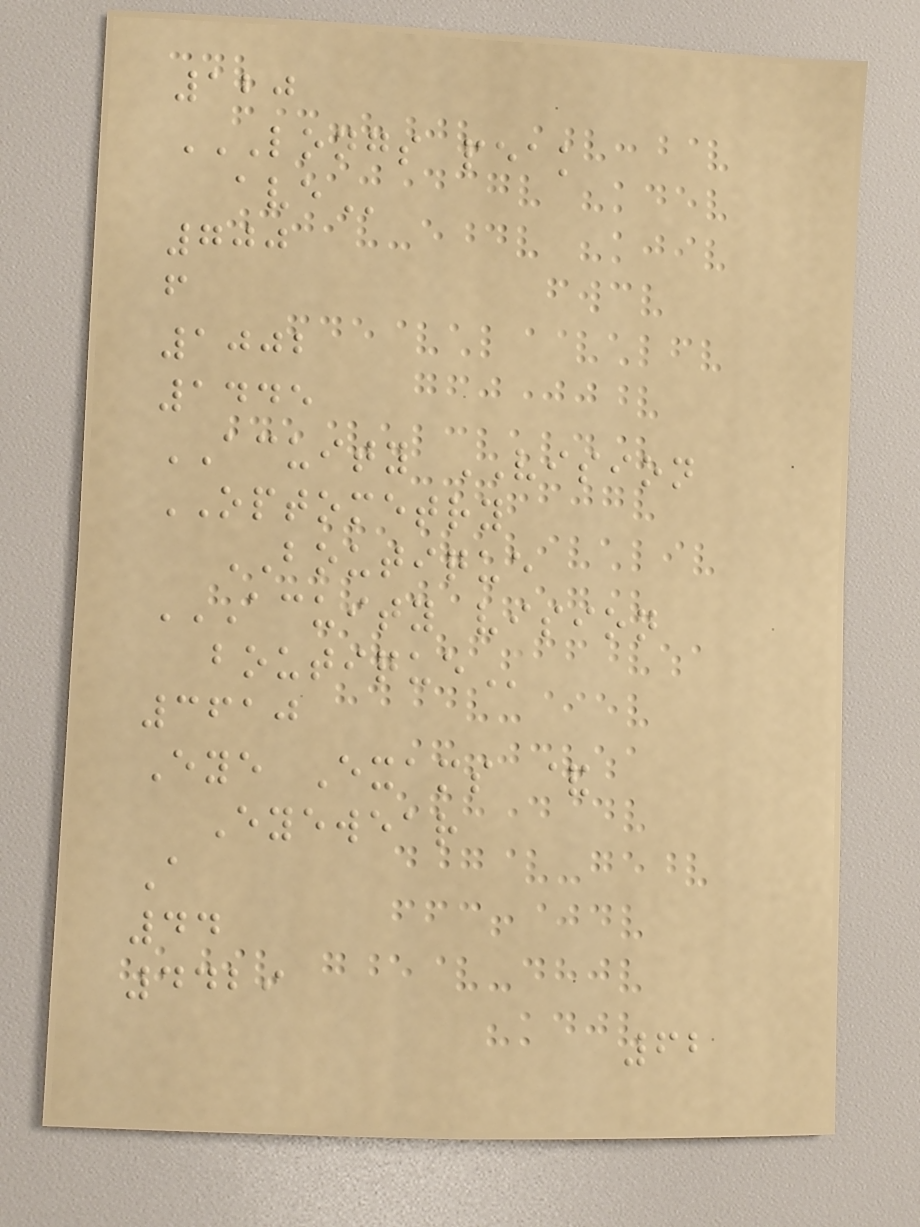120
LONGS PEAK
AVE
700
f
1002
1445
ACUITY VISION
OPTOMETRY
BOUTIQUE
ACUITY VISION
BOUTIQUE
3610
Eye Exams &
Eyewear
A
44
4429
62
